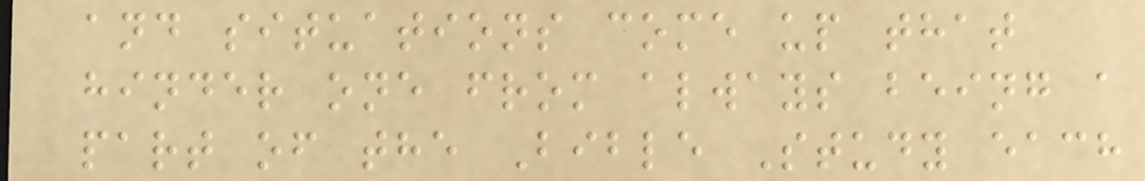and situations come up that
hinder one from always being a
part of the Bible Study each
